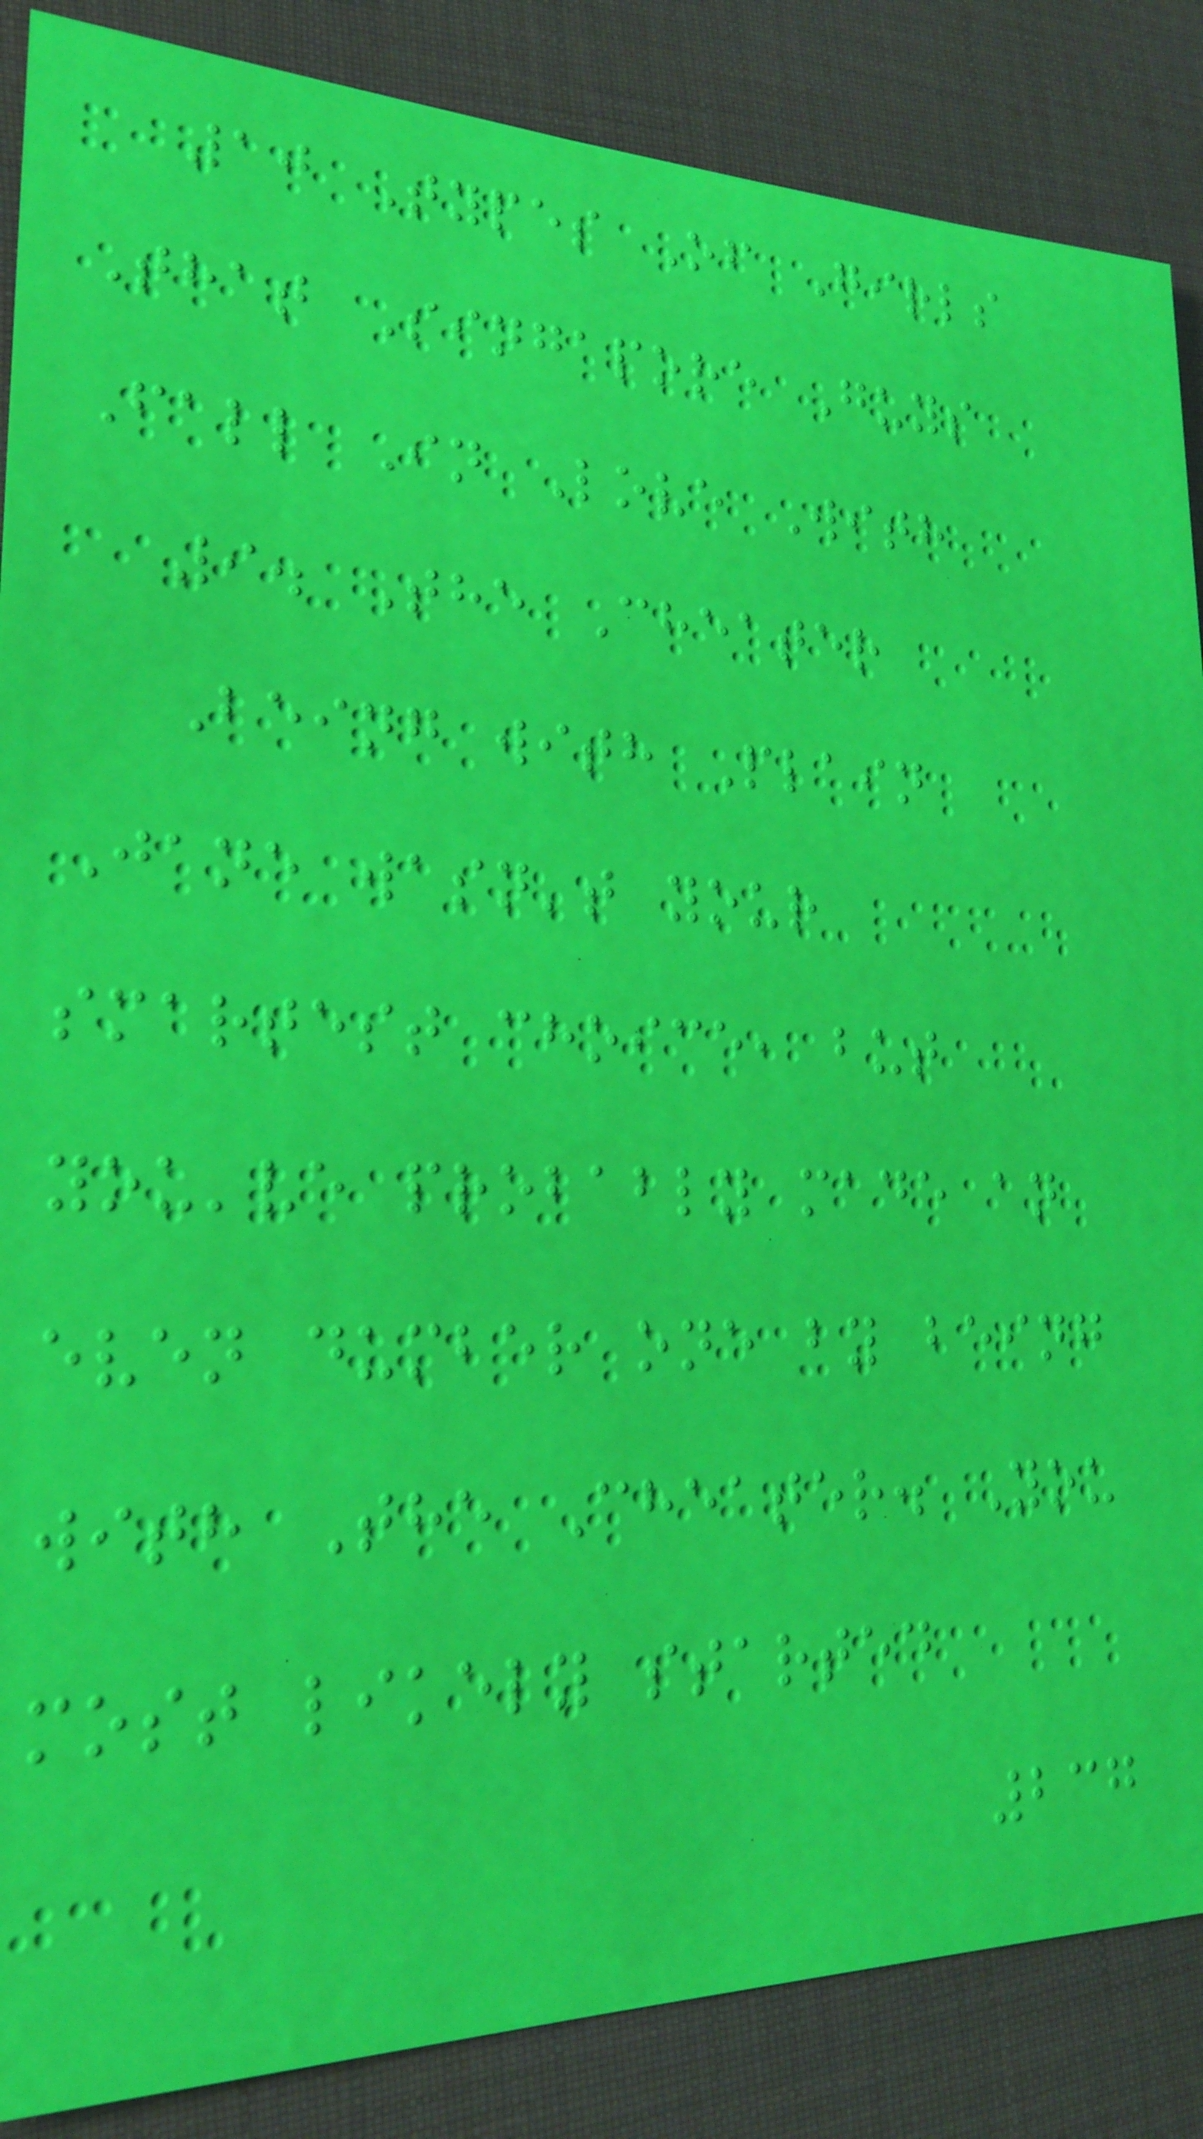10 Types Of Girls
That Singapore Guys
Fall In Love With
9. The Cheater
Being with Plain
Jane wasn't your
smartest choice, but
you've probably made an
even dumber one by being
with The Cheater. You
most likely started
237
